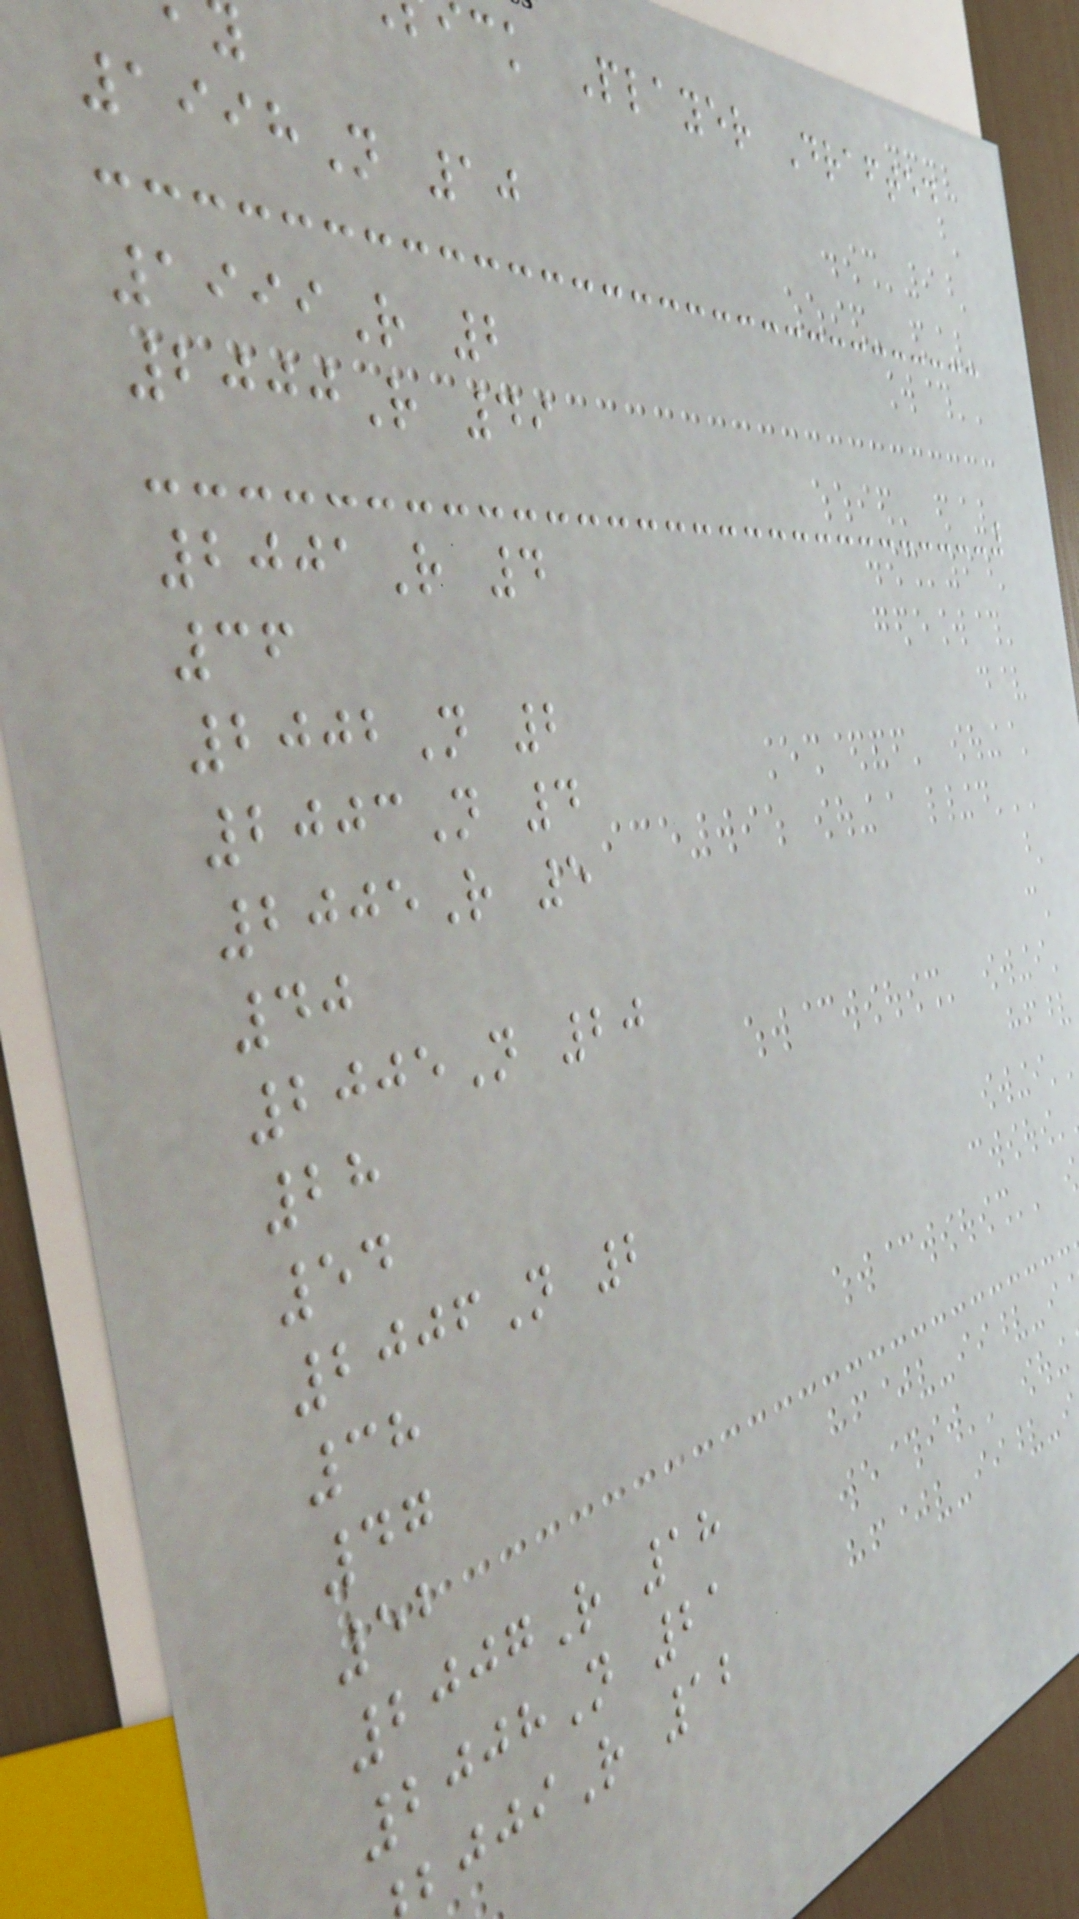ck Player Drafted
1998N 10
1999R 2
2000R 49
2001R 4
36
2002N 2
2003N 4
2005R 5
40
2005N 20
28
54
2006N 2
38
47
52
2007R 18
2008N 21
R 12
